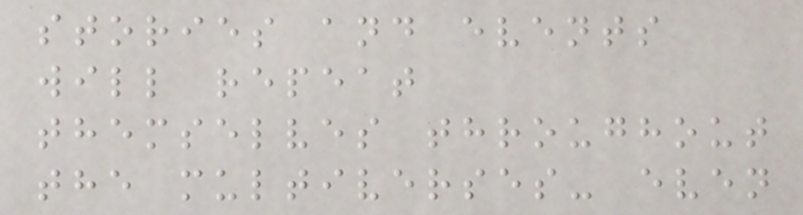stories and events
will repeat
themselves throughout
the multiverses- even
